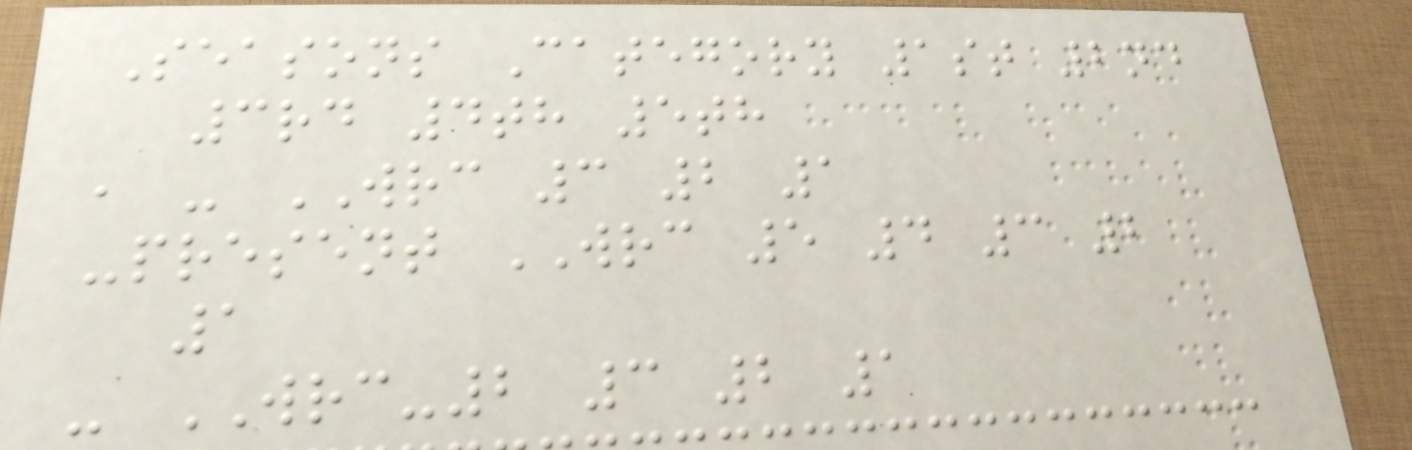Seasons Category 1st 2nd
3rd 4th 5th
, - WRC 3 2 1
-present WRC 5 4 3 2
1
- WRC-2 3 2 1
